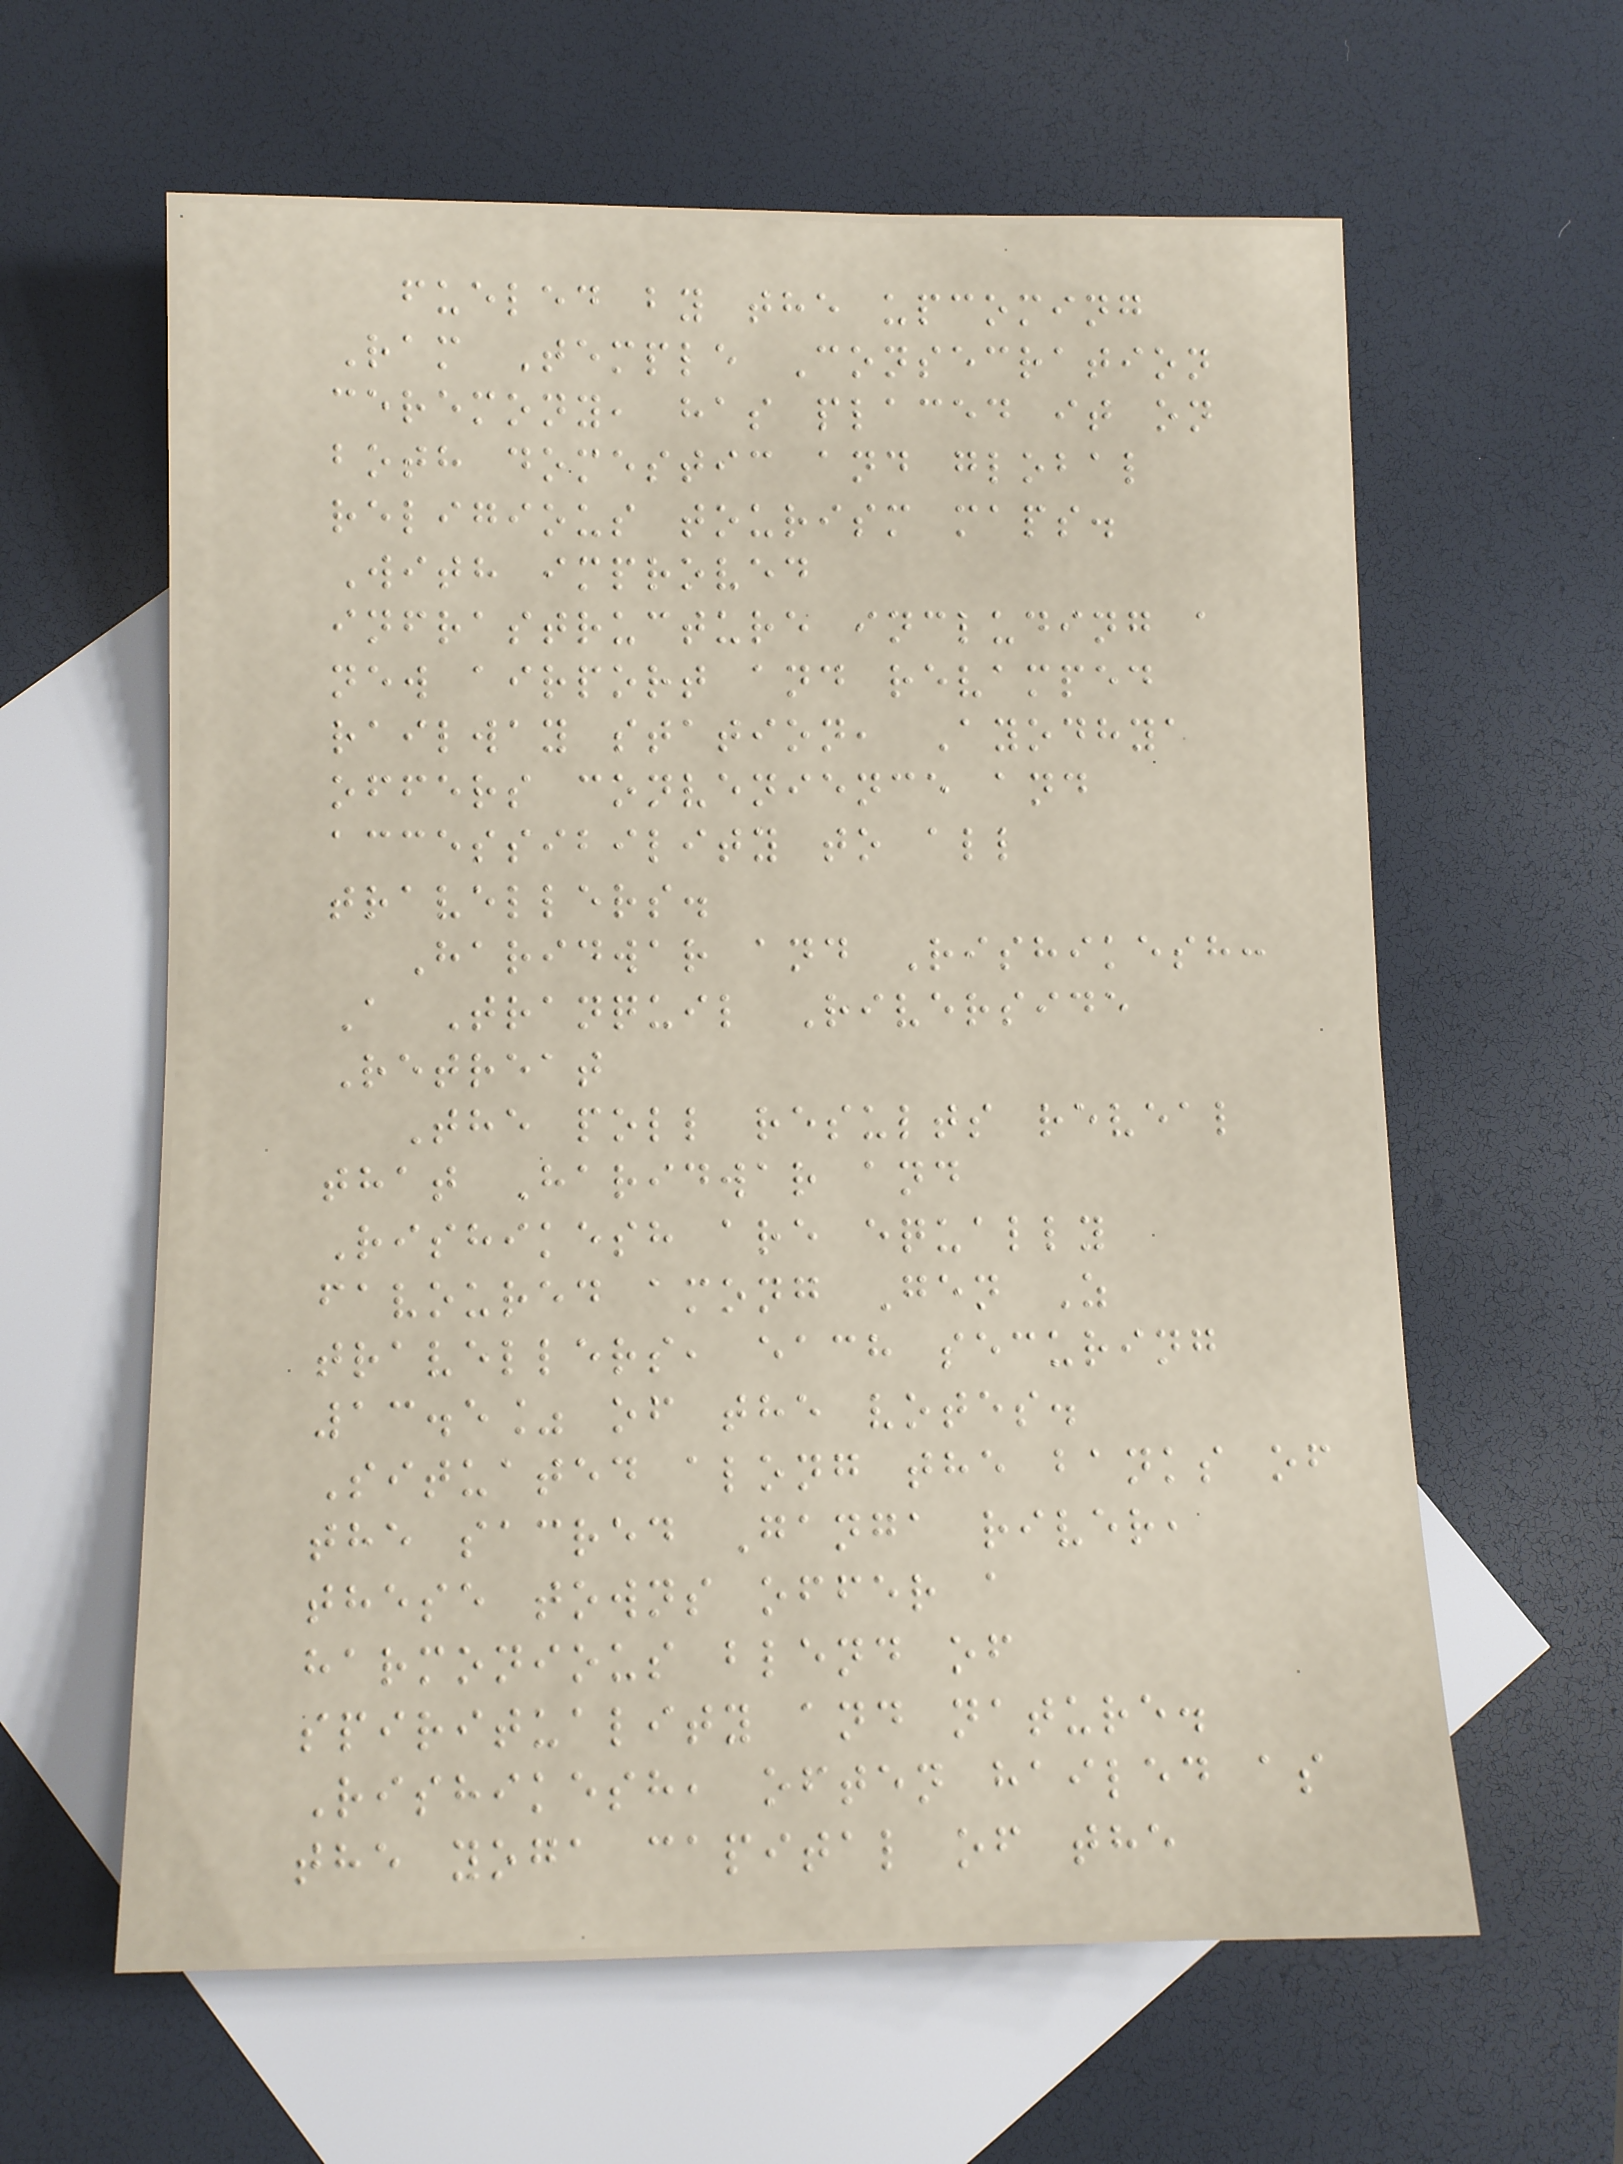fueled by the upcoming
Ram Temple Consecration
ceremony, has placed it on
both domestic and global
religious tourism maps.
With improved
infrastructure including a
new airport and revamped
railway station, Ayodhya
offers convenience and
accessibility to all
travellers.
Haridwar and Rishikesh:
A Tranquil Riverside
Retreat
The poll results reveal
that Haridwar and
Rishikesh are equally
favoured among Gen Z
travellers, each securing
13.5% of the votes.
Situated along the banks of
the sacred Ganga river,
these towns offer a
harmonious blend of
spirituality and nature.
Rishikesh, often hailed as
the yoga capital of the
